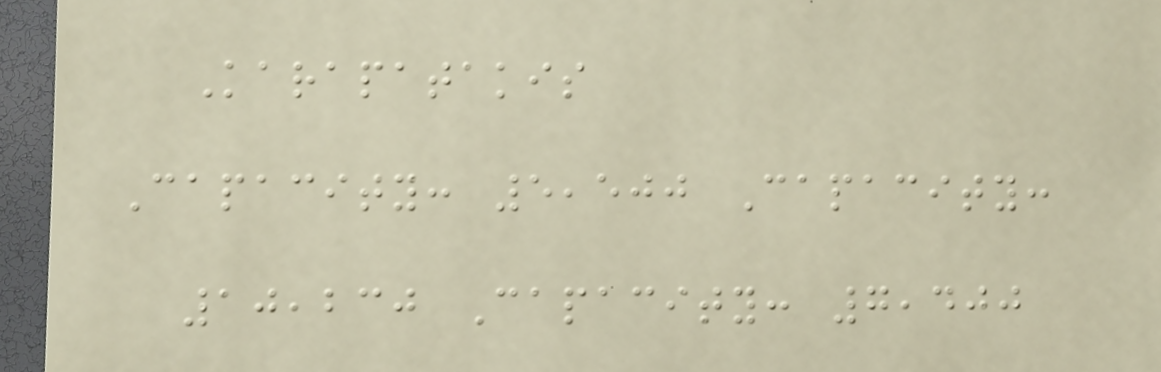Karapatakis
Capacity: 5,500 Capacity:
10,230 Capacity: 7,400
